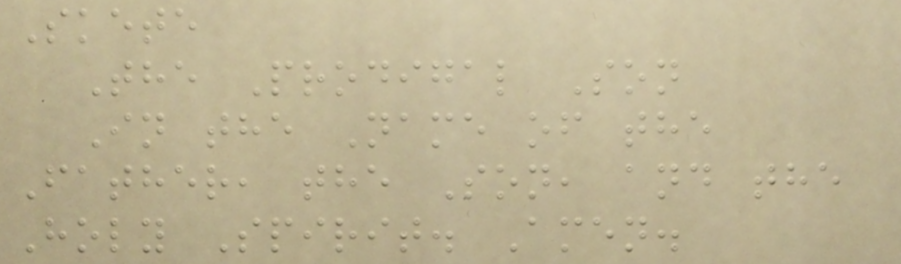Skete
The Prodigal Son
In the Name of the
Father, the Son, and the
Holy Spirit. Amen.
